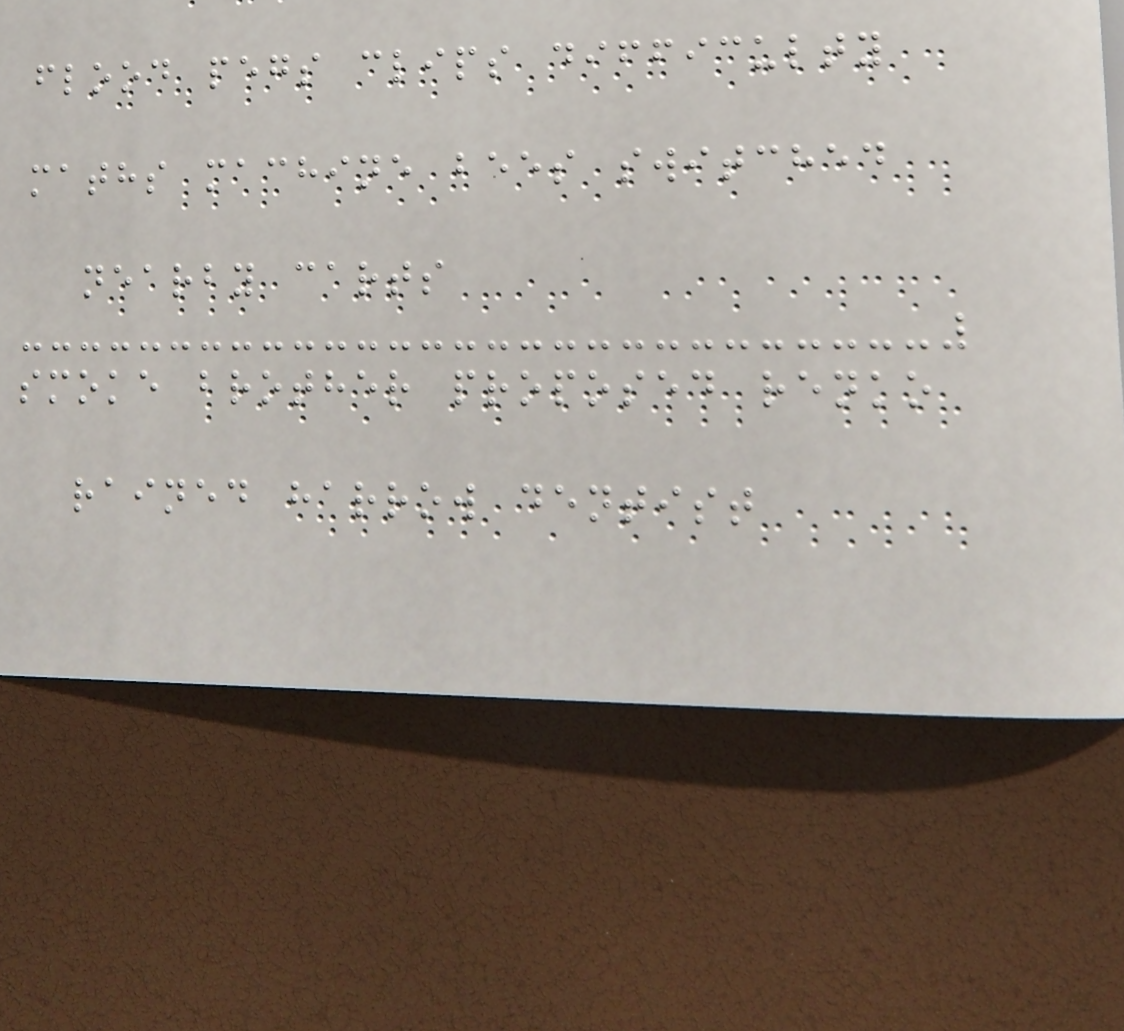flood pegs clips difficulty
maths machine bees switched
nearby carts
smoke brother proposed renko
rained harrow dentist
